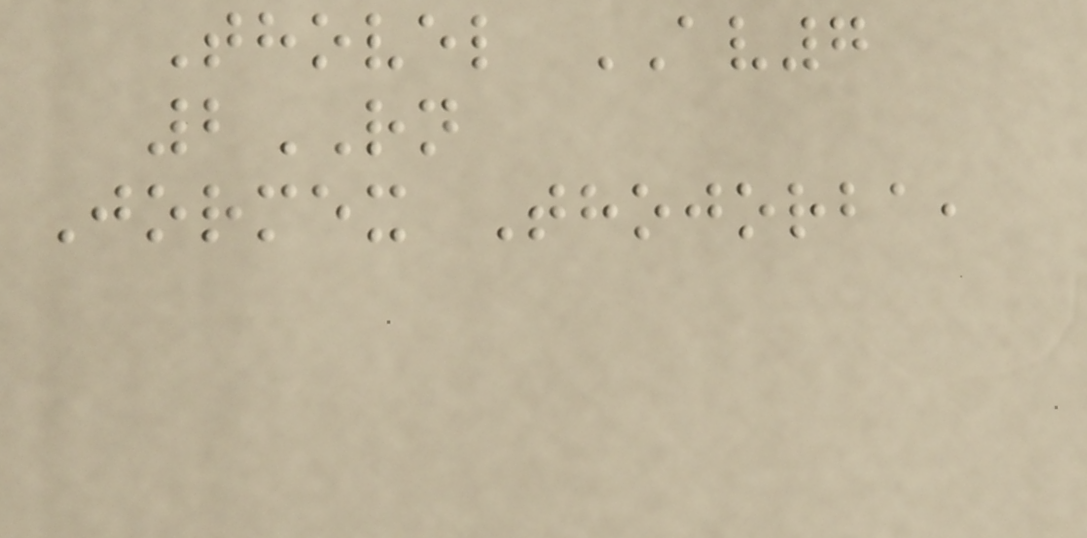Thovel AV7
2RN
Jormex Thojorba,
